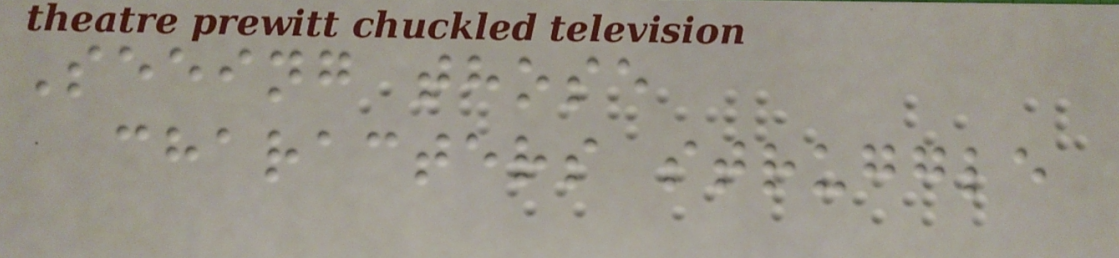Seeing those
characters struggle
